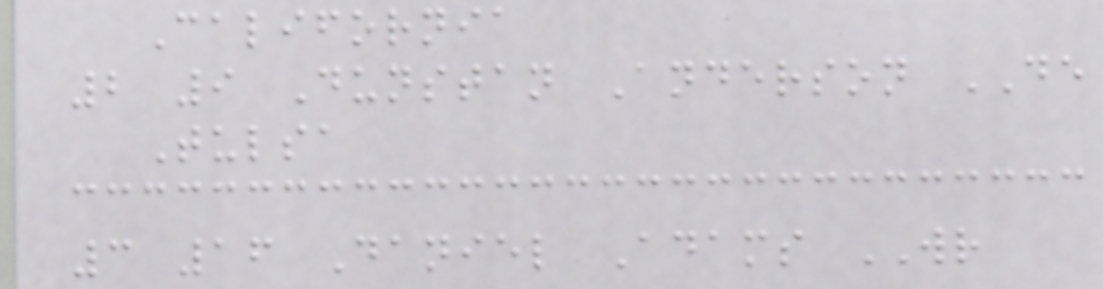California
2 9 Dunstan Anderson DE
Tulsa
3 16 Daniel Adams WR
